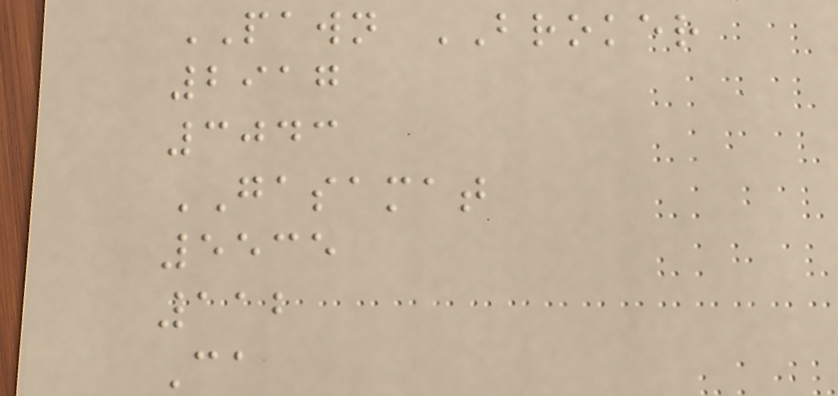PAWN BROKER
2917
3043
GASAMAT
5535
112
Ca
